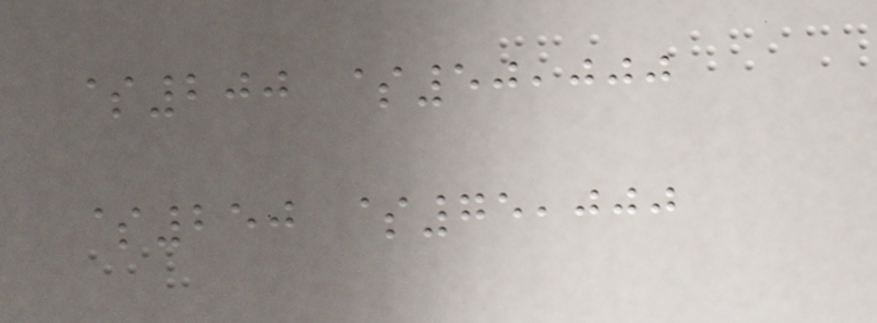$200 $50,000
$250 $75,000
